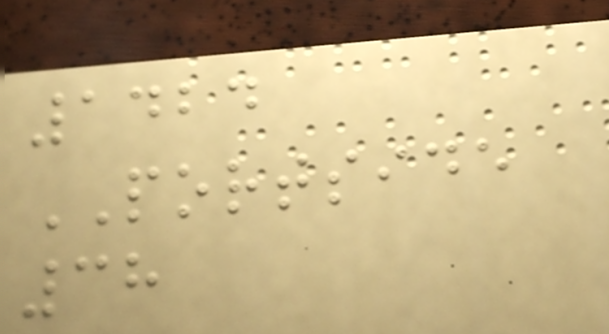1424
PORTSIDE
38
